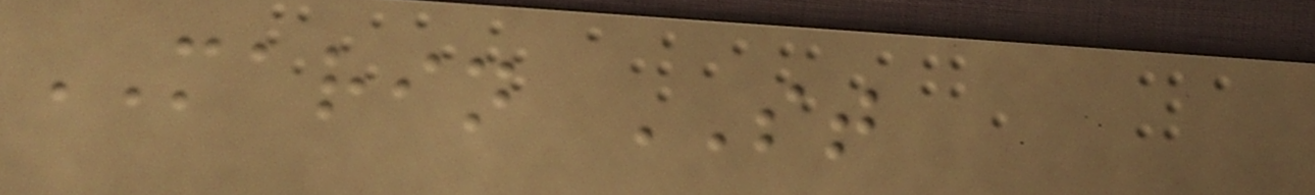MARIN ST
